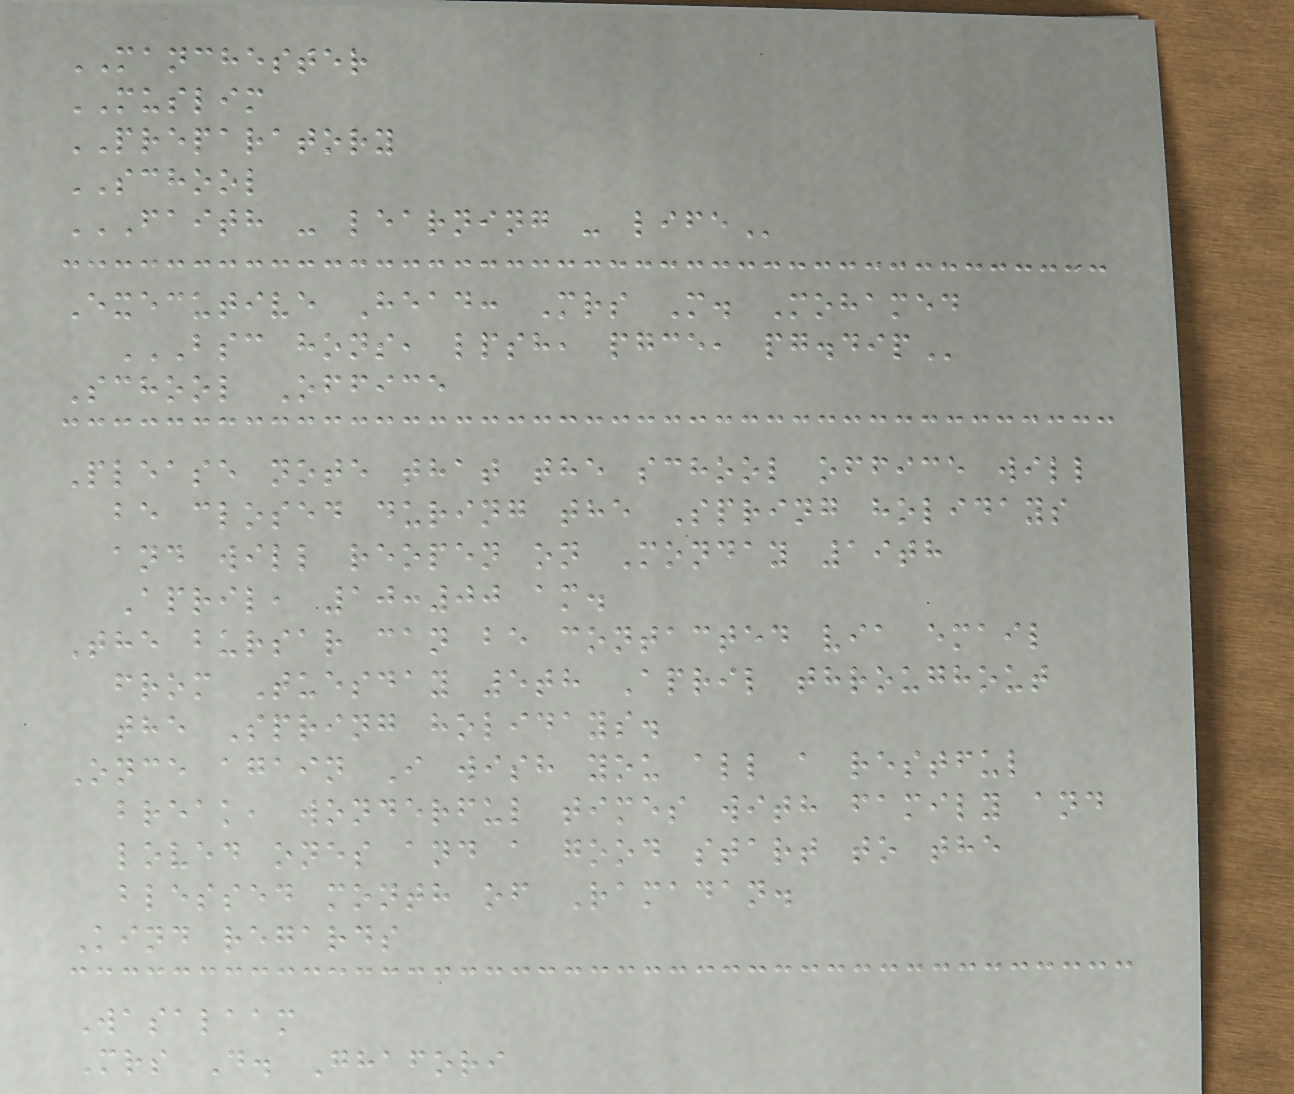MANCHESTER
MUSLIM
PREPARATORY
SCHOOL
FAITH - LEARNING - LIFE
Executive Head: Mrs M. Mohamed
BSC HONS, LPSH, PGCE, PG.DIP
School Office
Please note that the school office will
be closed during the Spring holidays
and will reopen on Monday 19th
April, 10:00 am.
The bursar can be contacted via email
from Tuesday 5th April throughout
the Spring holidays.
Once again I wish you all a restful
break, wonderful times with family and
loved ones and a good start to the
blessed month of Ramadan.
Kind regards
Wasalaam
Mrs D. Ghafori
